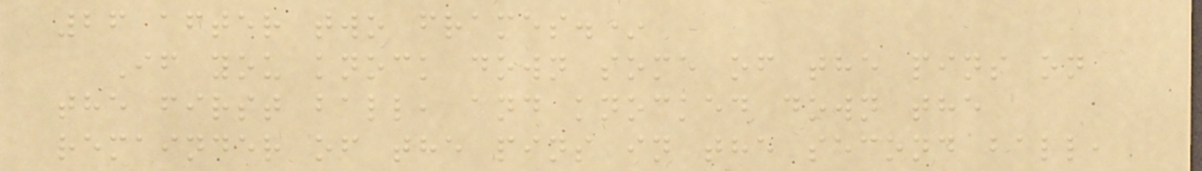26 after two frames.*
If you knock down some of the pins on
the first ball, and knocked down the
remainder of the pins in the second ball,
